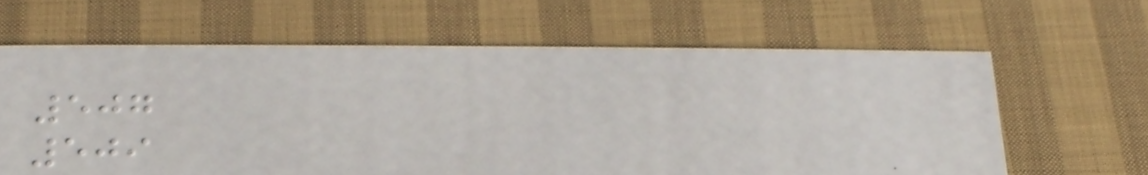507
509
